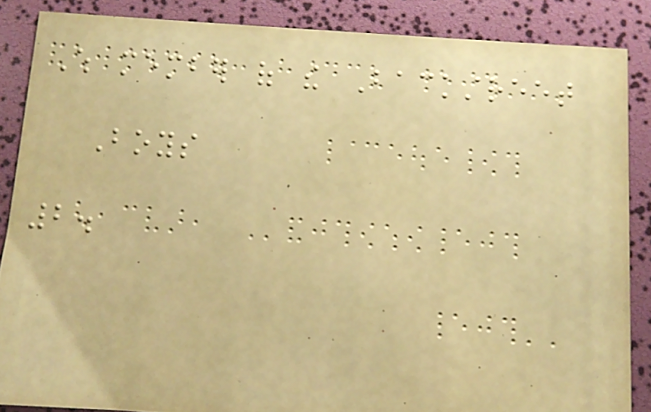Which member of the Backstreet
Boys
2.
